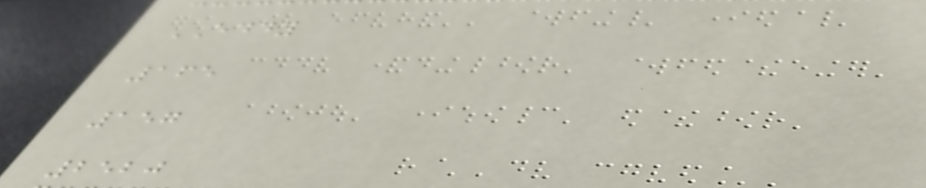EDDY
165
157
2520
